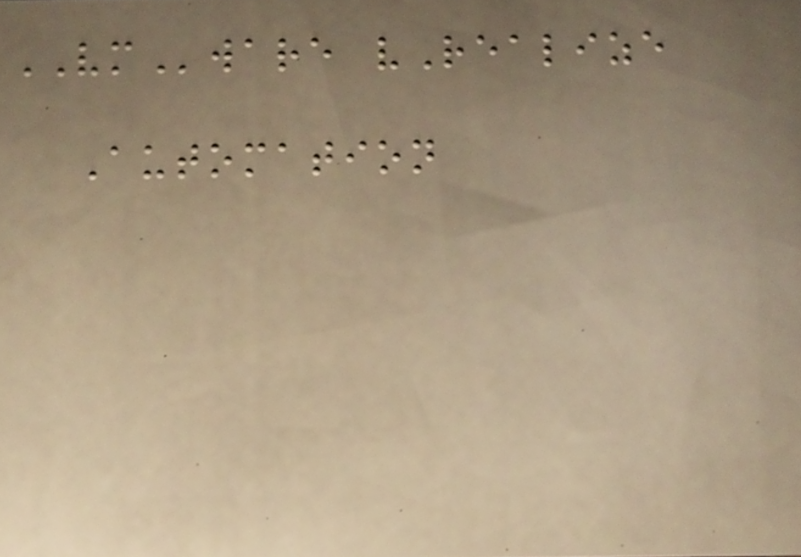VMware vRealize
Automation
